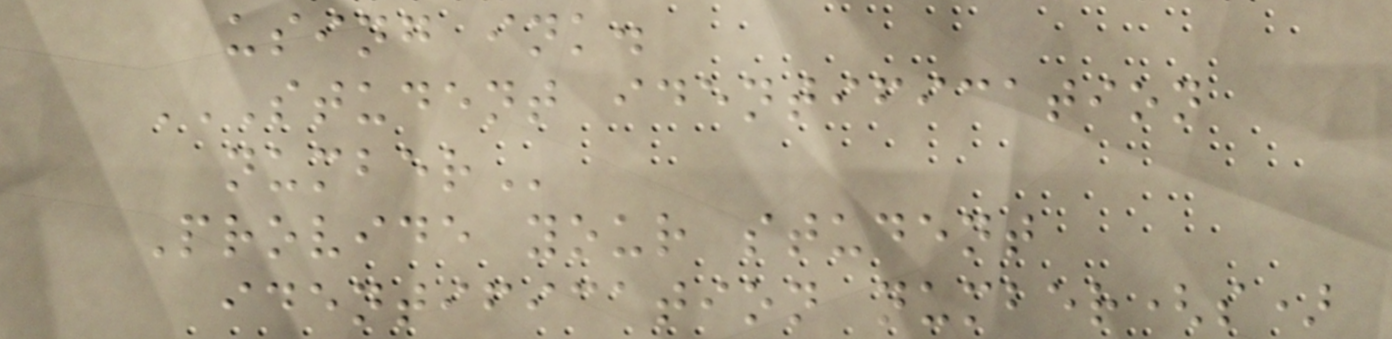using ink.
STUDENT IDENTIFICATION
NUMBER
Provide your student
identification number(s)
